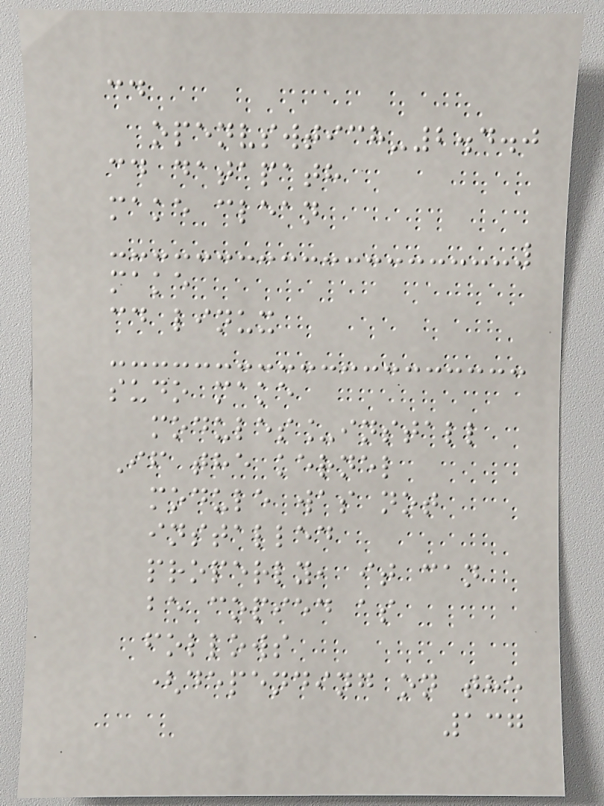cd
openvswtich-2.4.0
cd datapath
make clean
make
cd linux
sudo make
modules_install
If the kernel
module was not
installed
properly, it can
be copied as
follows
(depending on the
137
